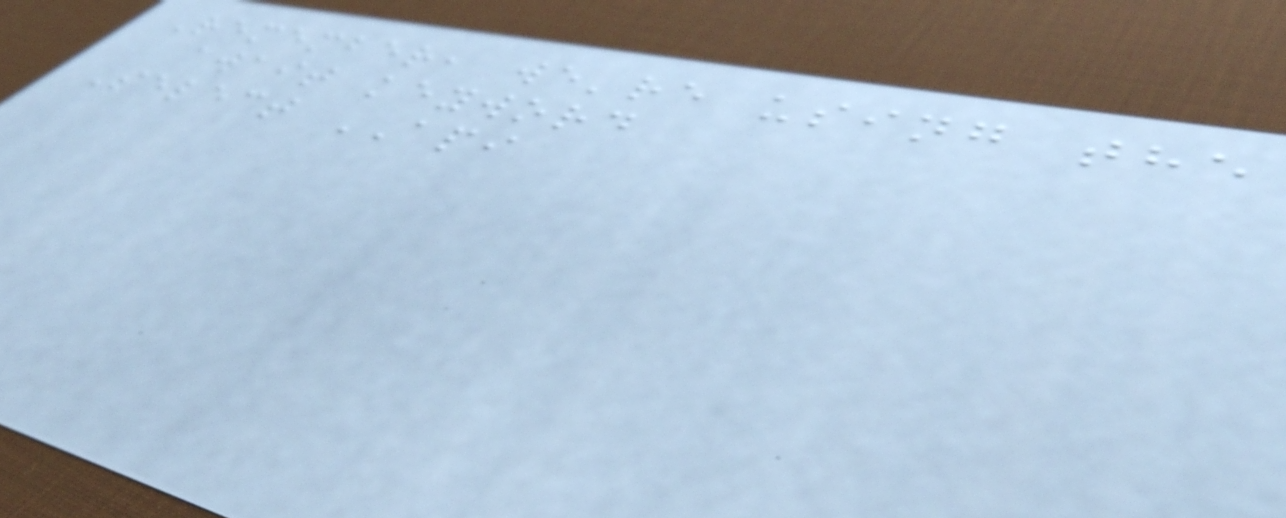Remember, we're using the
await keyword
Select API
